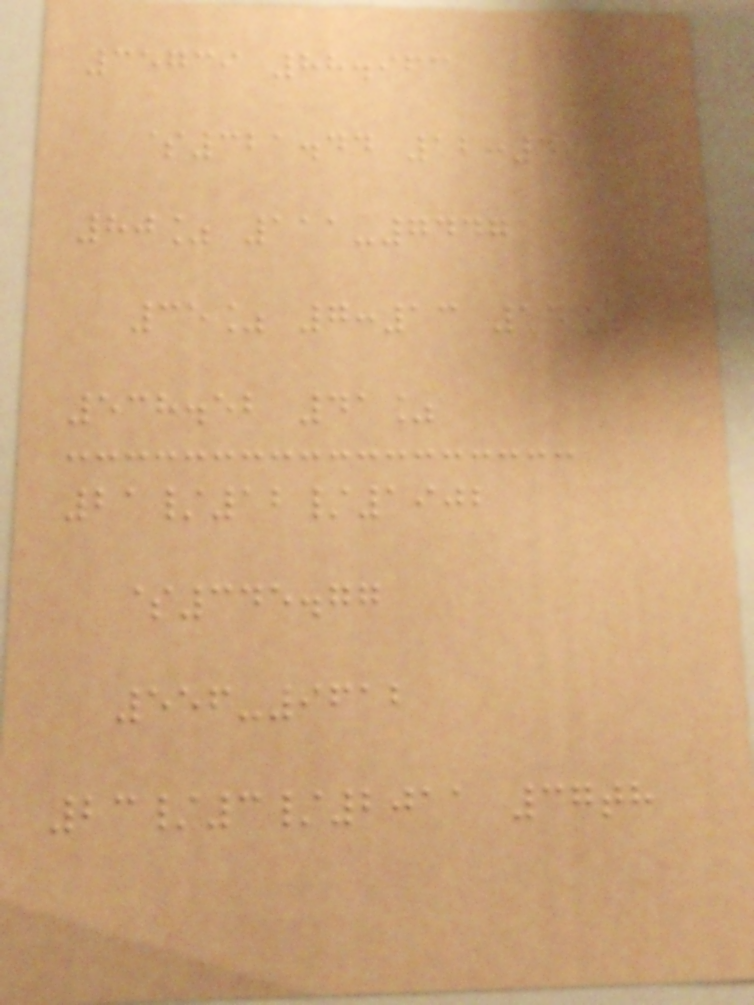35739 88.963
$321.44 12:49
80% 111-7447
35% 7:13 15%
538.52 41%
21/12/1902
$345.77
556-9612
23/3/2011 37th
